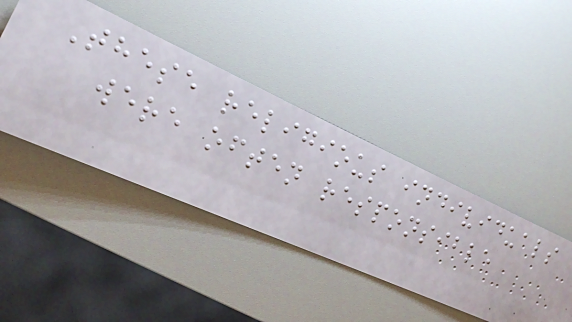These religious individuals
were often responsible
